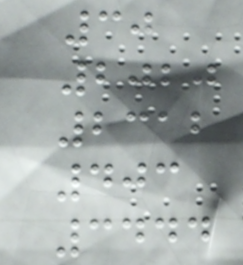30
2020
2312
403
3444
